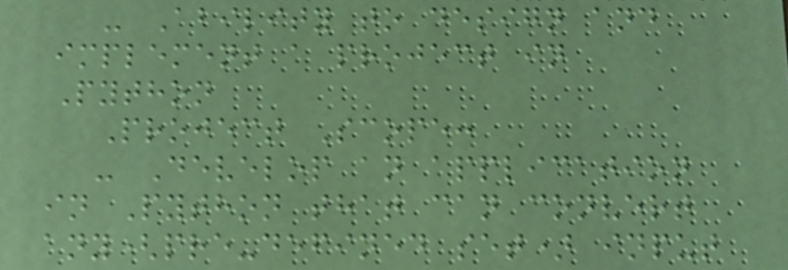- Ability to design and
implement a project in
Python
Project Scope:
- Develop an application
in Python that can convert
any(pre-defined set) input
